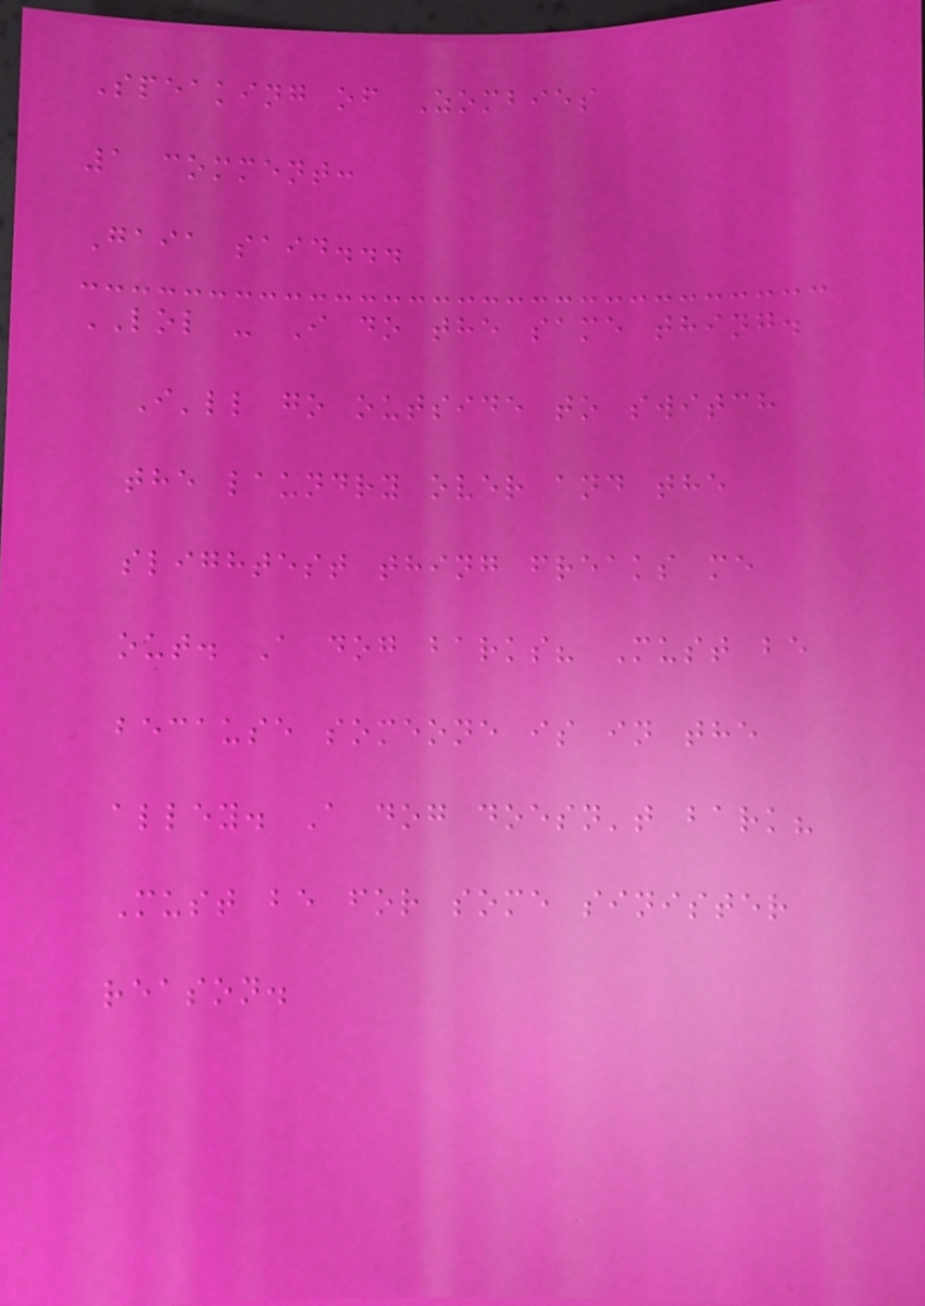Speaking of Zombies
1 comment:
Gaia said...
LOL - I do the same thing.
I'll go outside to switch
the laundry over and the
slightest thing freaks me
out. A dog barks? Must be
because someone is in the
alley. A dog doesn't bark?
Must be for some sinister
reason.
